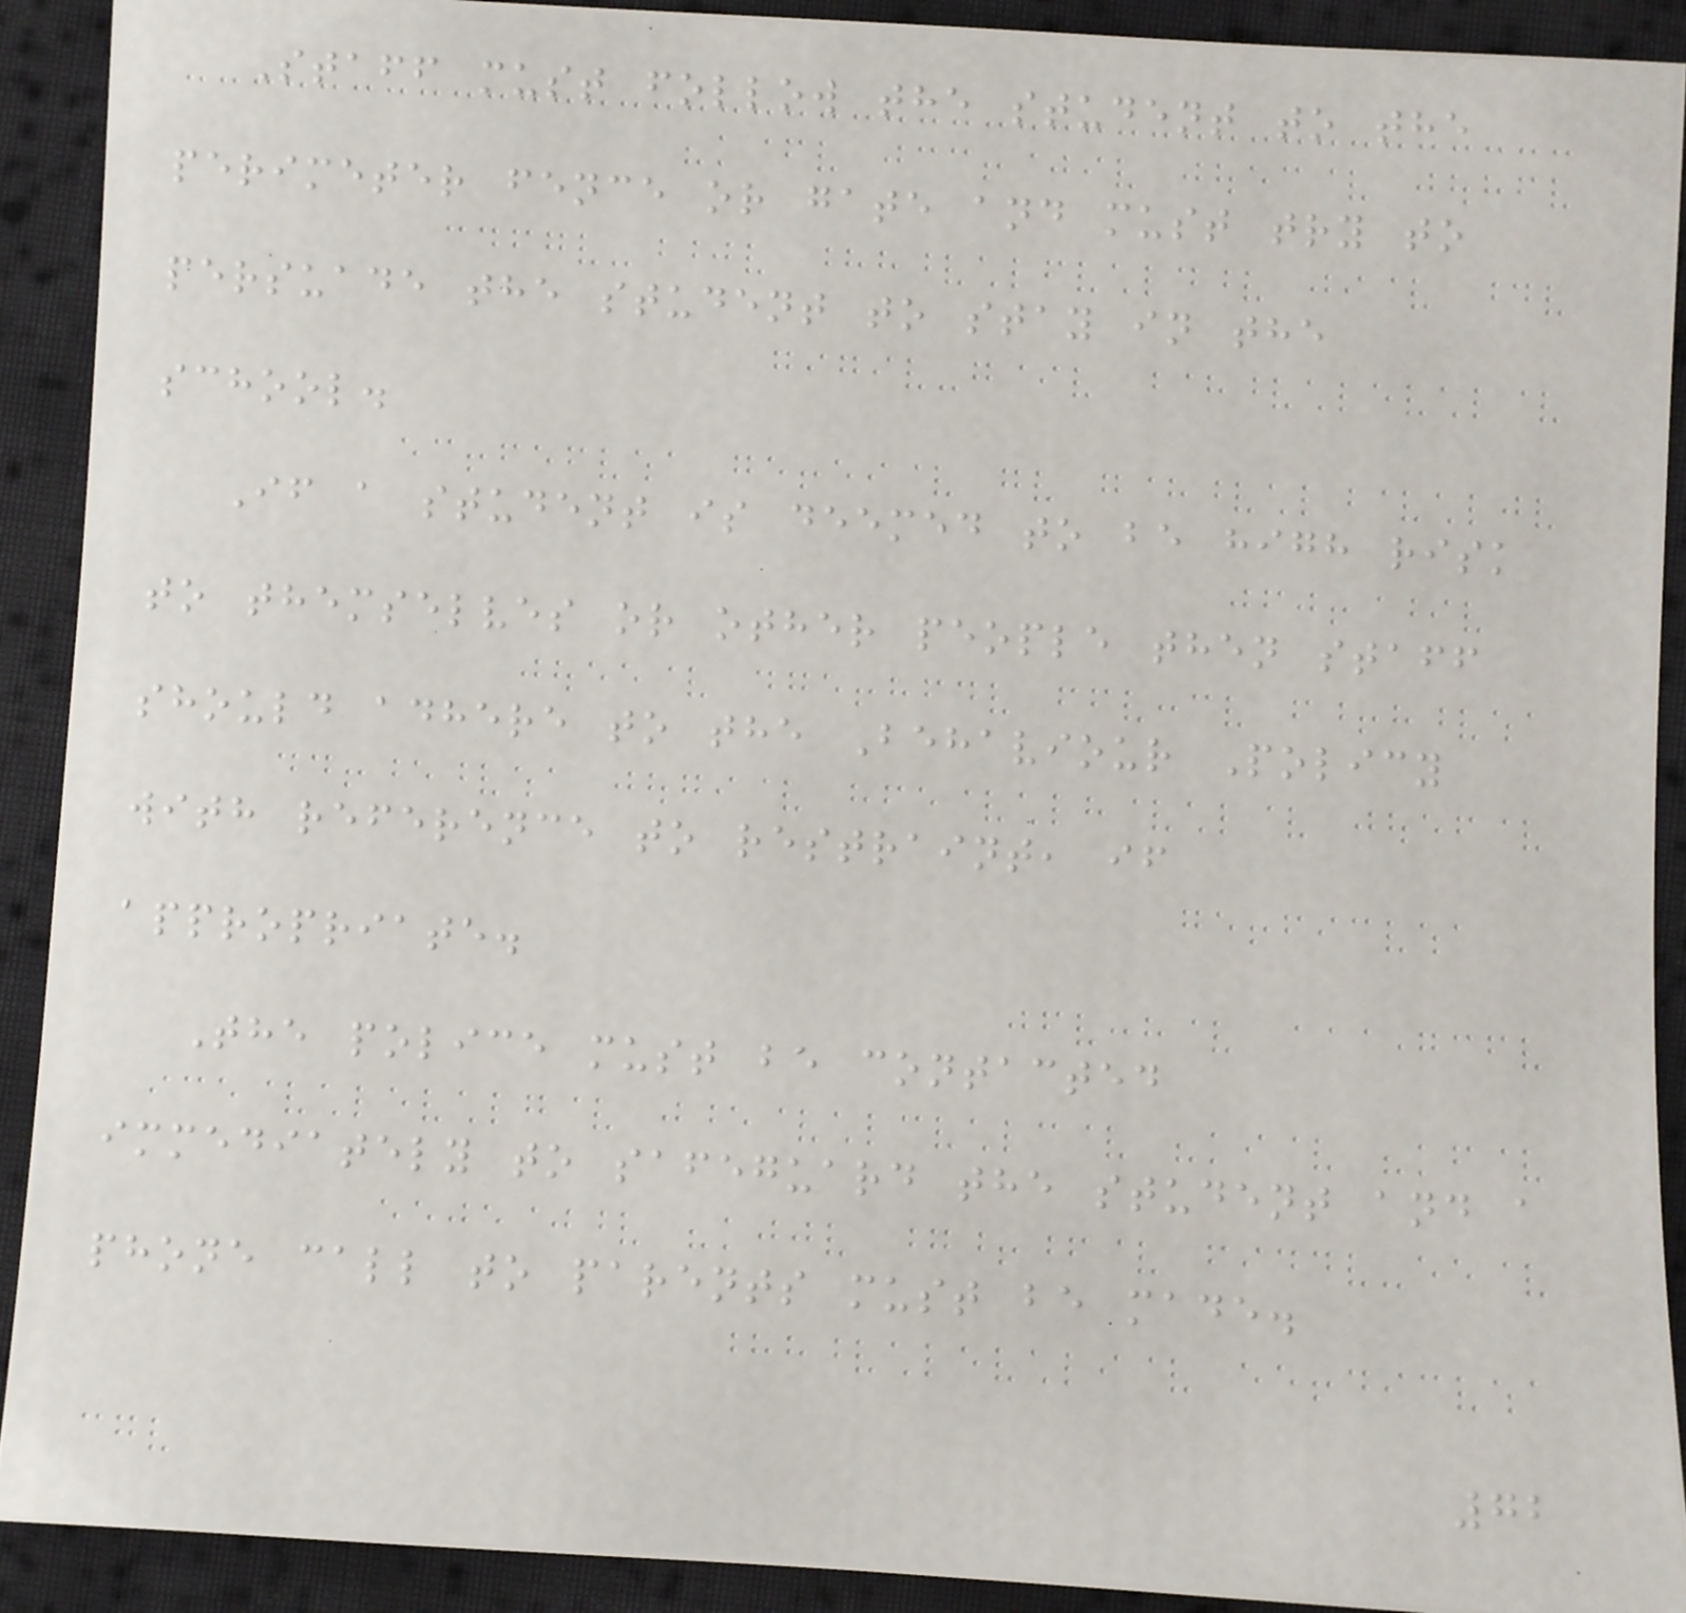Staff must follow the student to the
perimeter fence or gate and must try to
persuade the student to stay in the
school.
If a student is deemed to be high risk
to themselves or other people then staff
should adhere to the Behaviour Policy
with reference to restraint, if
appropriate.
The police must be contacted
immediately to safeguard the student and a
phone call to parents must be made.
72
